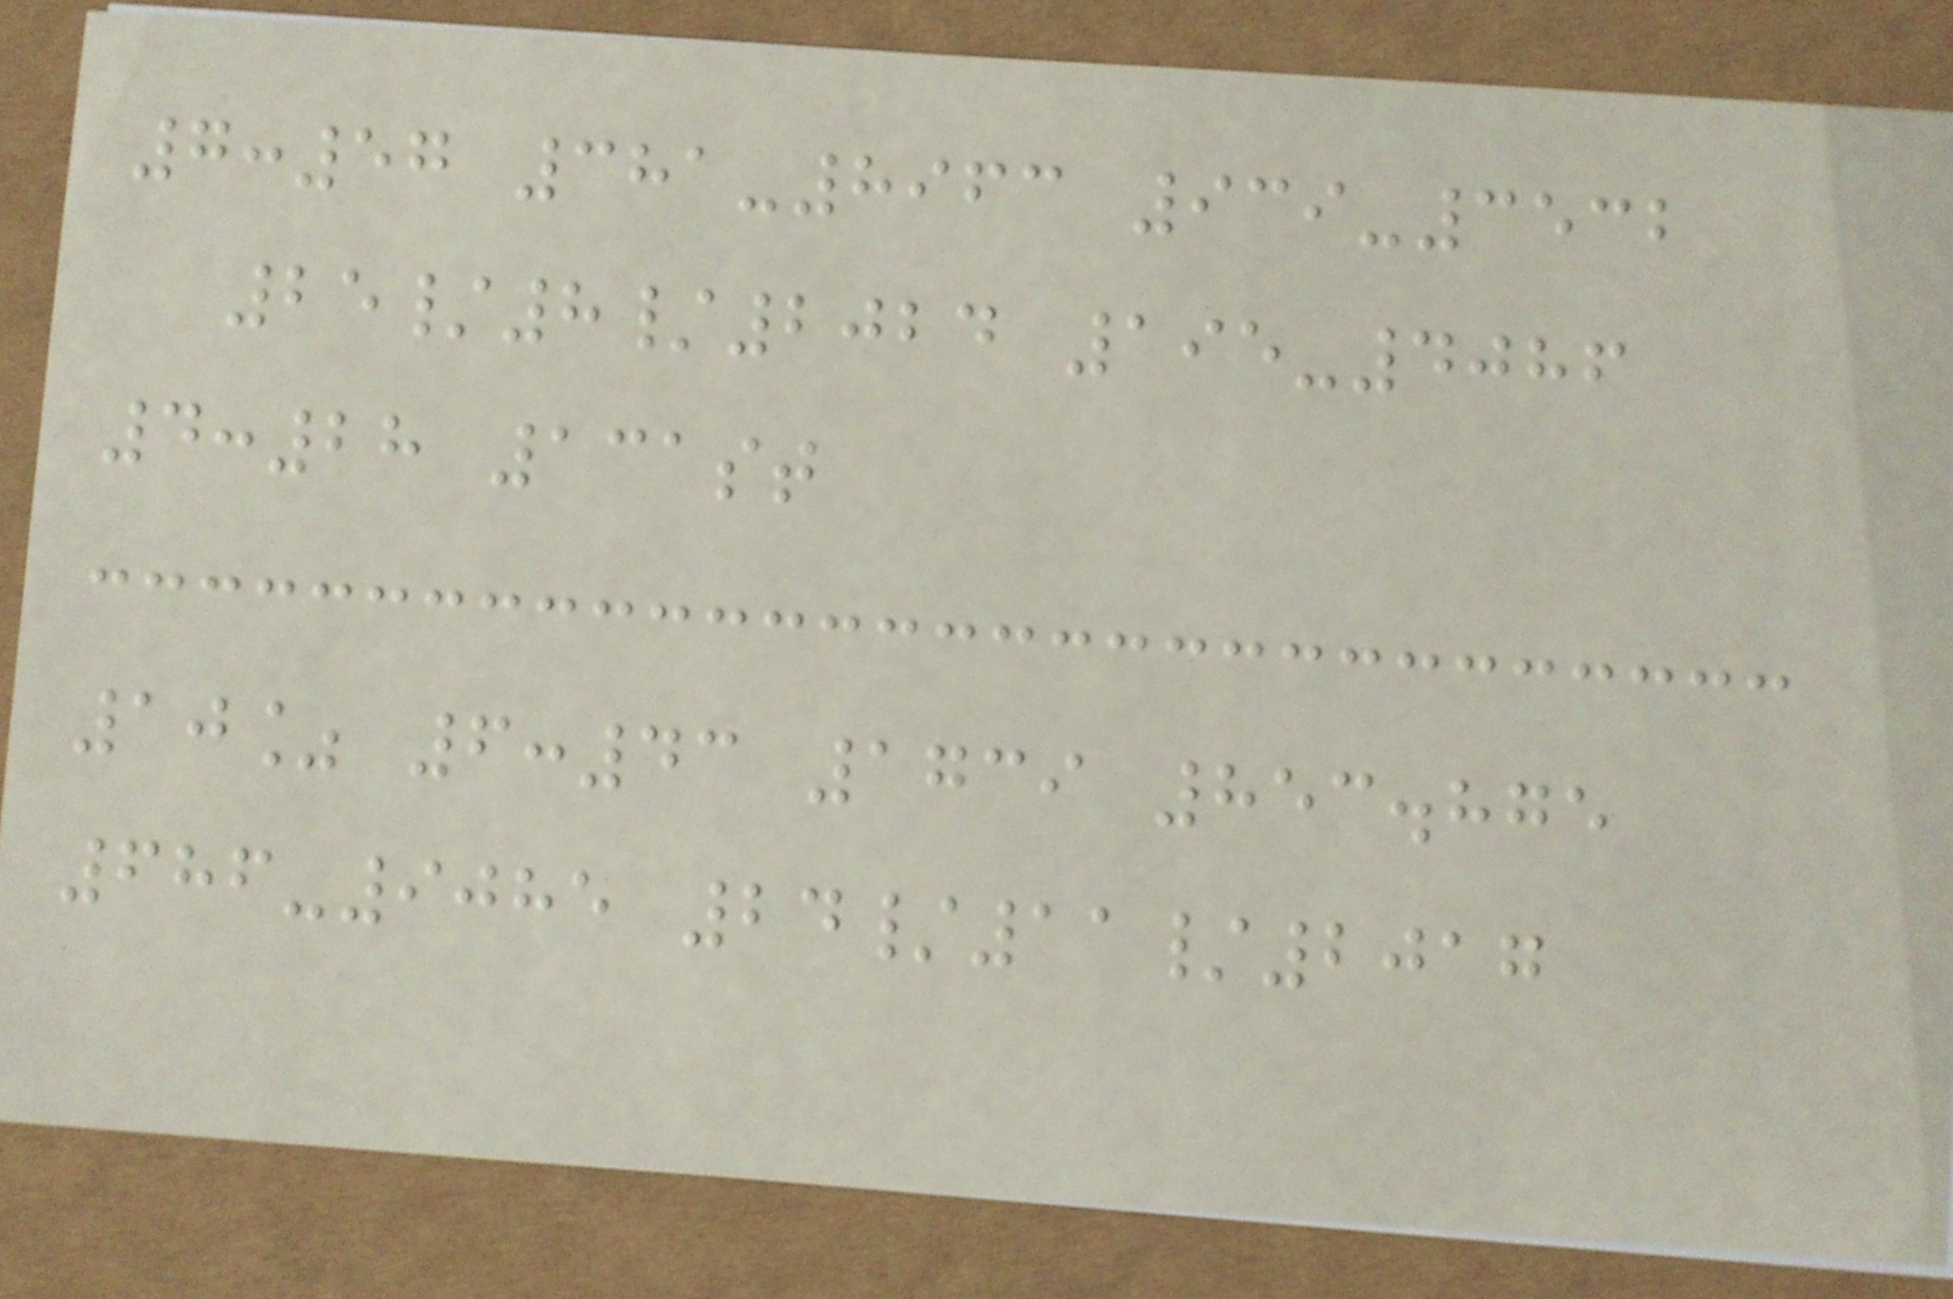7:57 381-8963 939-3532
25/8/2024 195-4086
4:28 131st
10% 6:43 1739 853.875
686-9085 24/11/2017
